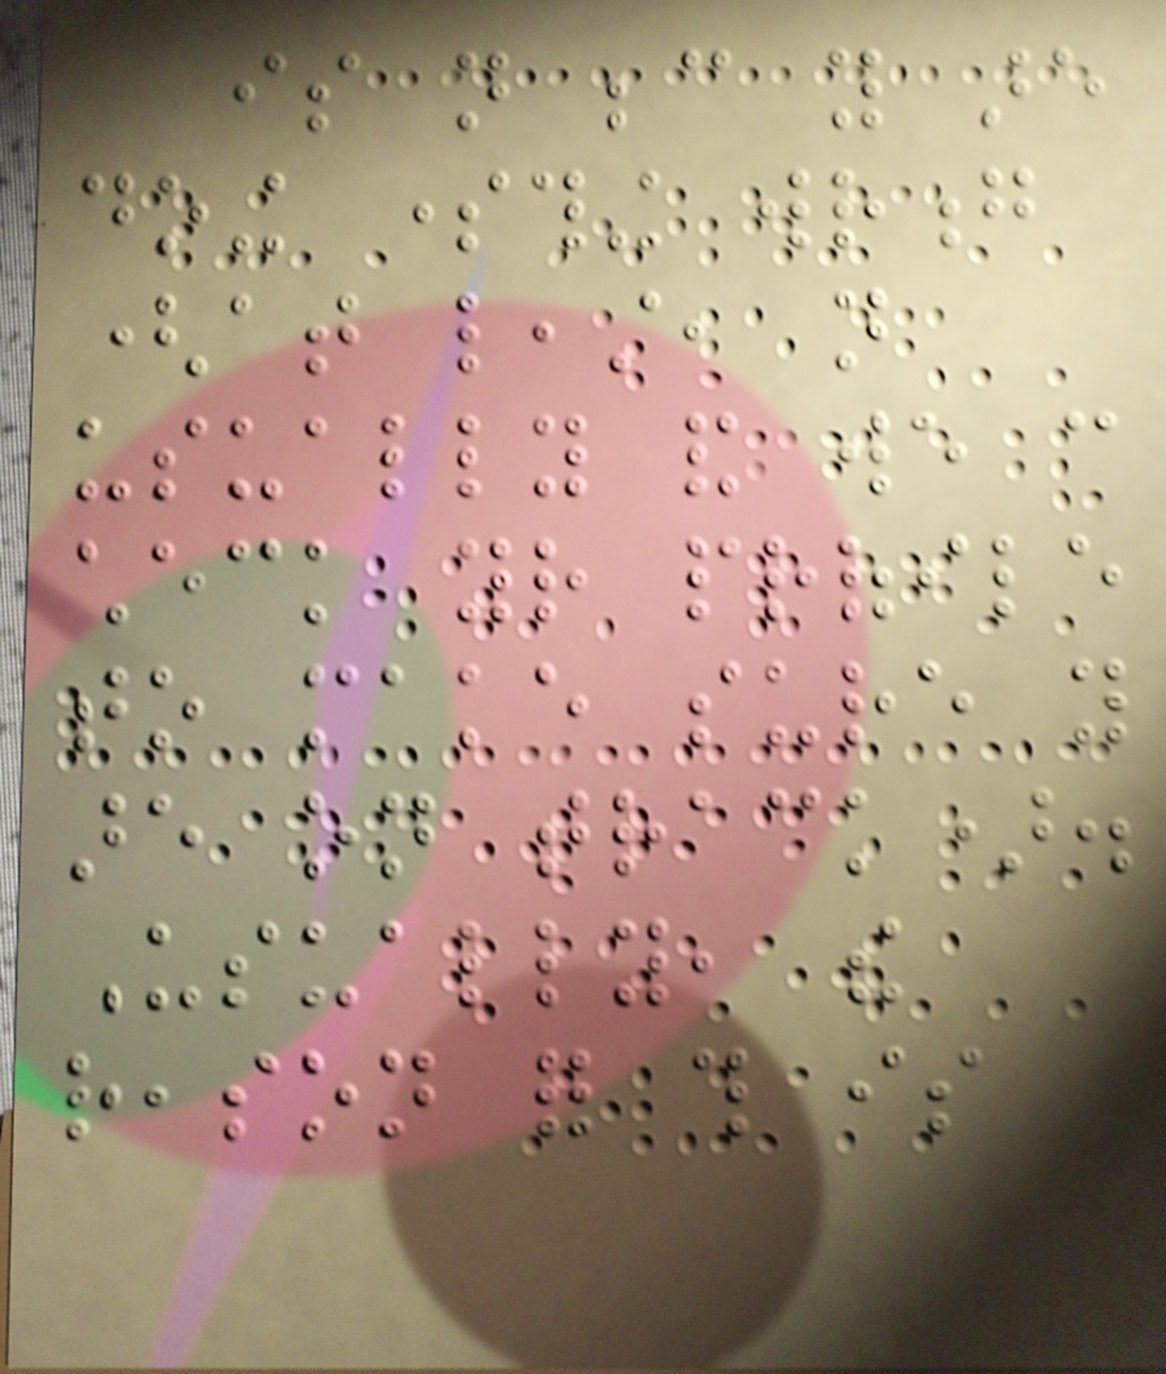is not because you are
doing something wrong
(at least, not
usually and we can
check your profile
to make sure you
are on track).
Usually, the
reason for this is
